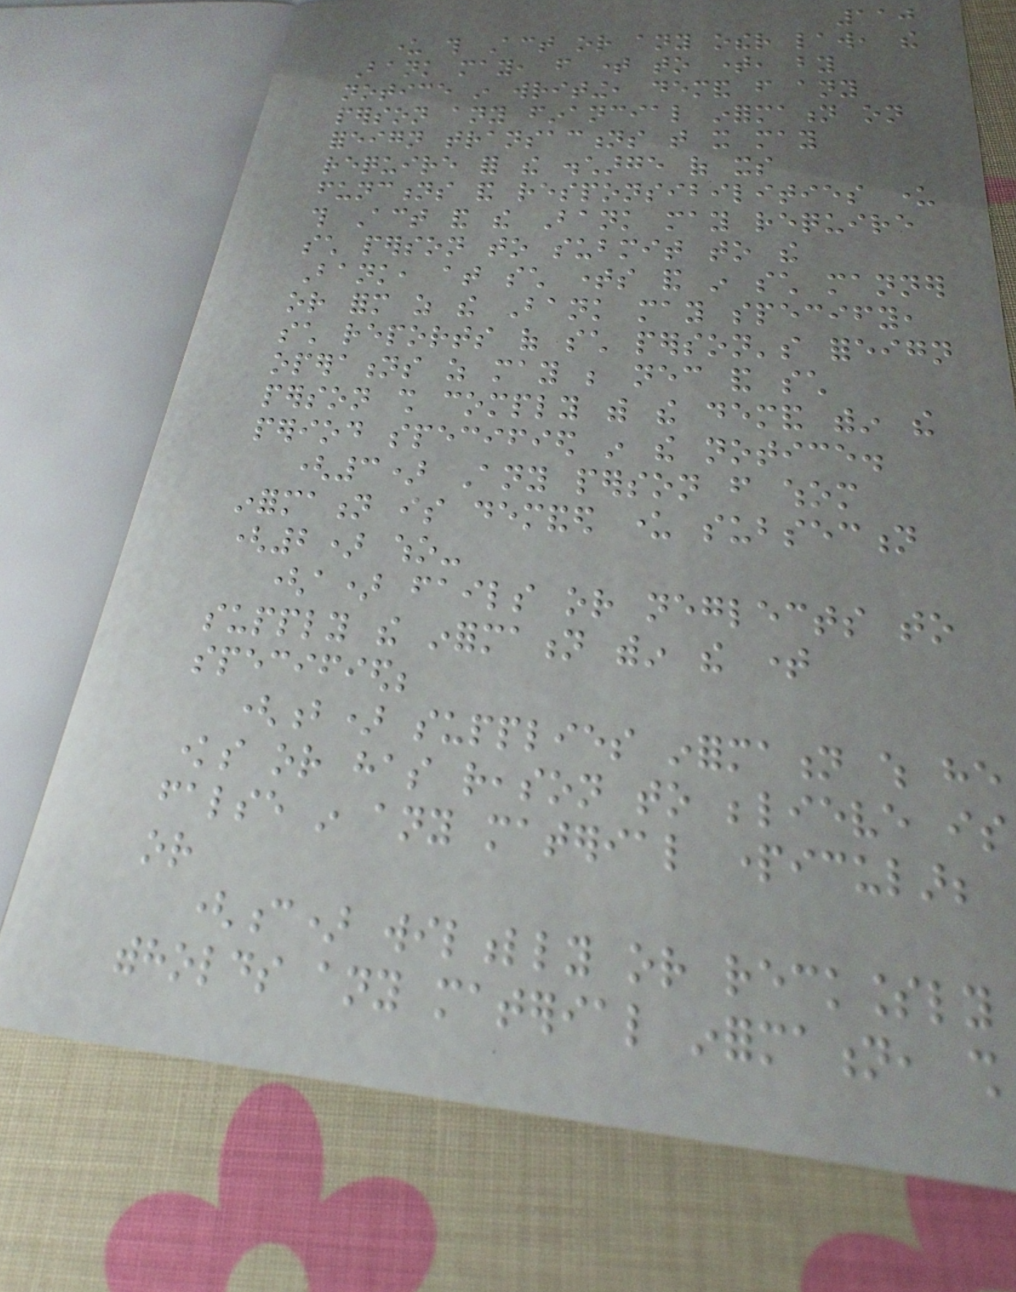110
under this Act or any other law, the
Bank may, from time to time, by
notice in writing, demand from any
person any financial information on
foreign transactions that it may
require for the discharge of its
functions and responsibilities under
this Act and the Bank may require
such person to submit to the
Bank, at such times and in such manner
or form as the Bank may specify,
such reports of such person's foreign
operations as may be necessary and such
person shall comply with the demand within the
period specified in the notice.
(3) Any person from whom
information is demanded under subsection
(2) who-
(a) fails or neglects to
supply the information within the time
specified;
(b) supplies information which he
knows or has reason to believe is
false in any material particular;
or
(c) wilfully or recklessly
withholds any material information, shall
